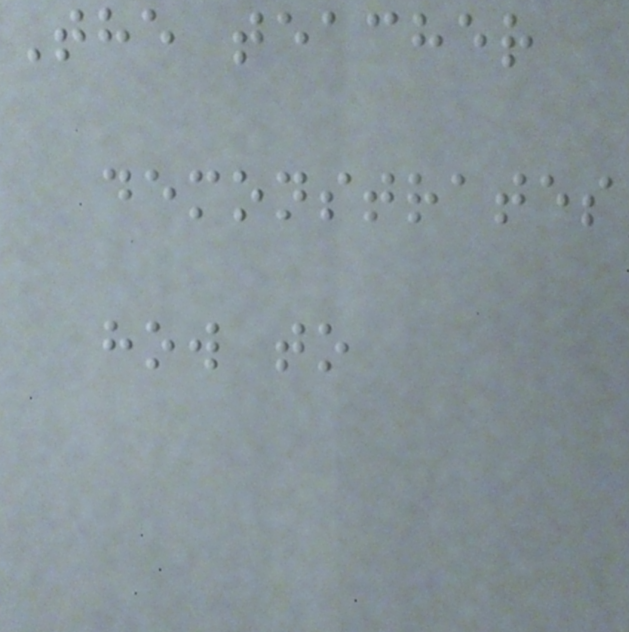The teacher
demonstrates
how to
